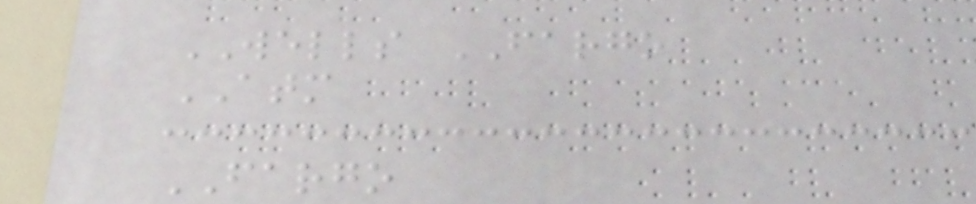WELLS FARGO
ATM
FARGO
